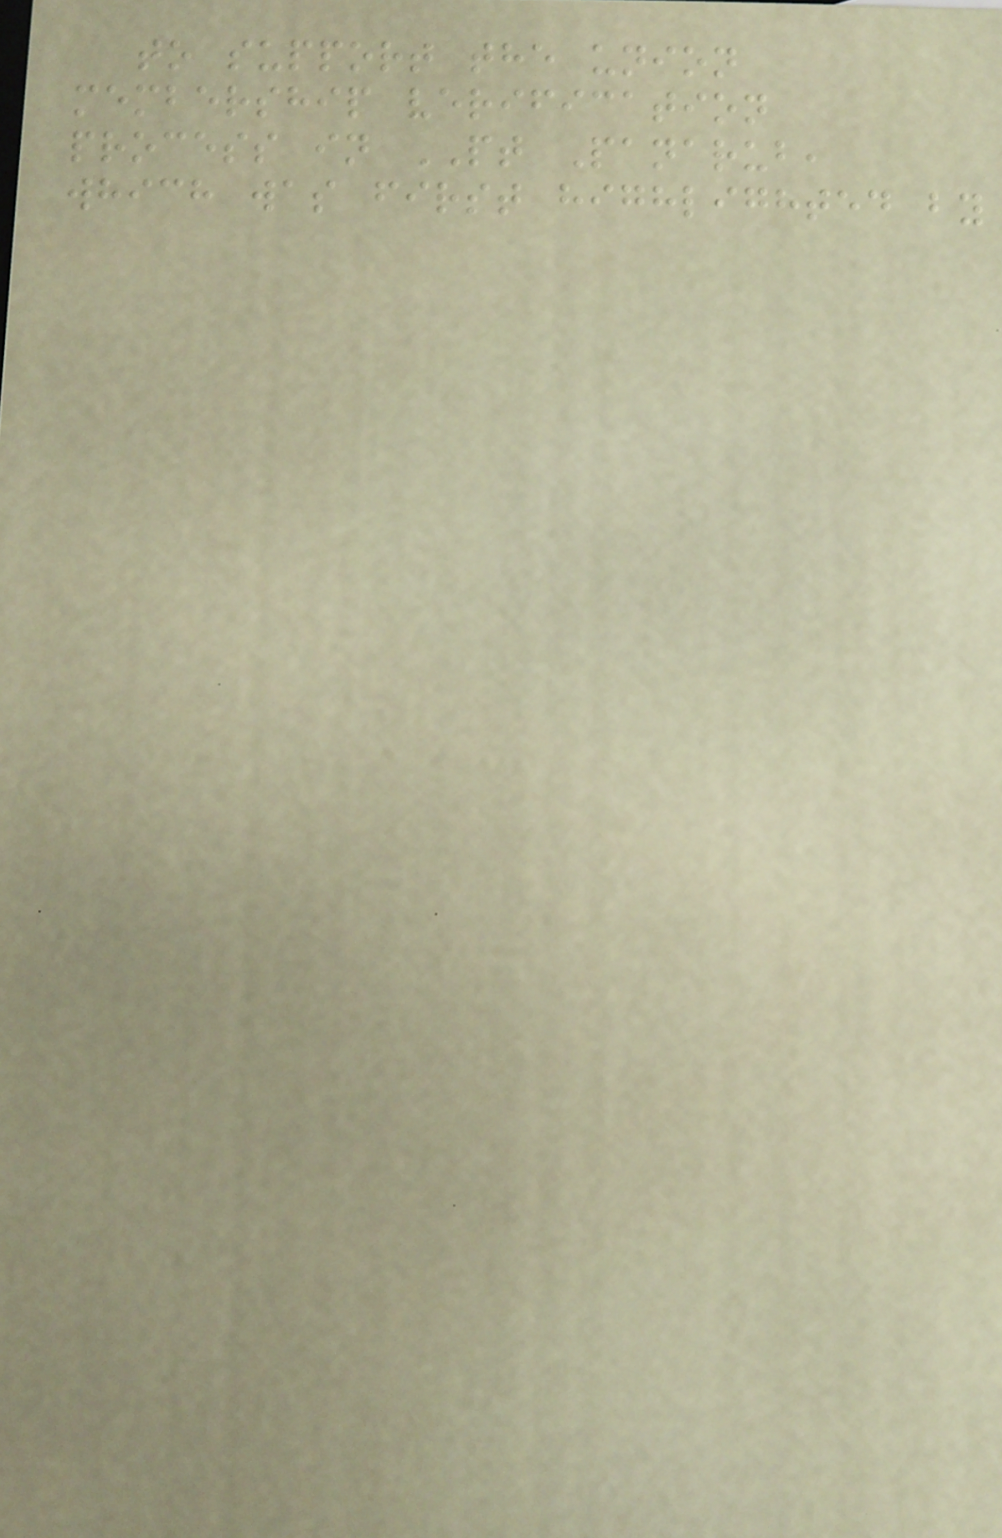to support the union
membership verification
process in PT Panarub,
which was first highlighted by
